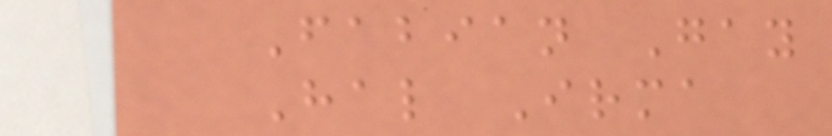Fabian Gay
Hal Irma
